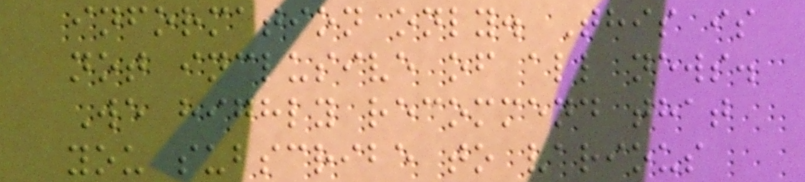information only. This is
not inclusive of all news.
We highly recommend that
you subscribe to various
